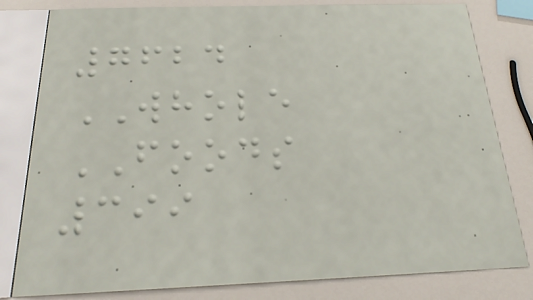7624
WHOLE
FOODS
399
